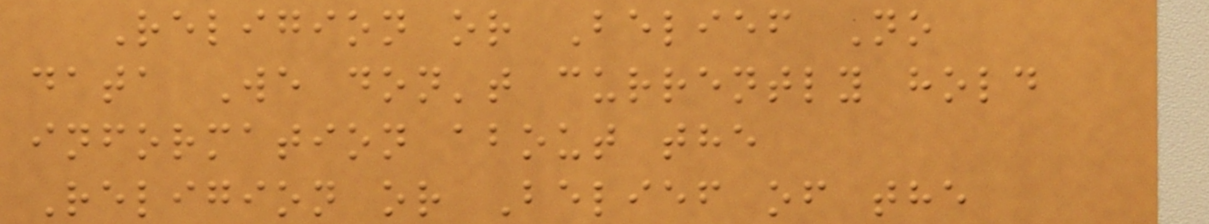Religion or Belief No
data We don't currently hold
information about the
Religion or Belief of the
